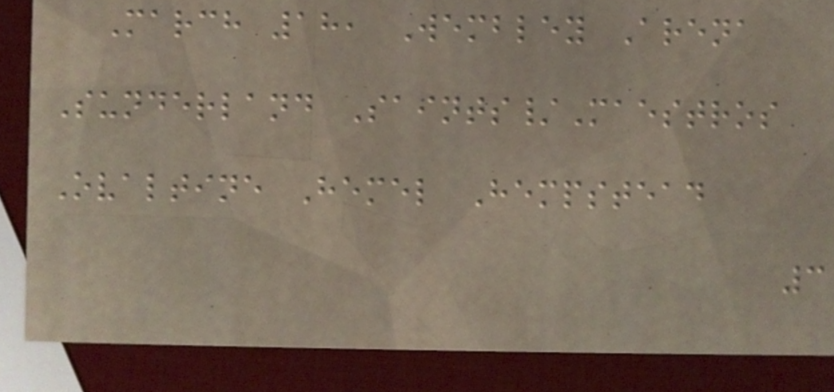March 18, Wembley Arena
Sunderland Saints/Maestros
Ovaltine Hemel Hempstead
3
